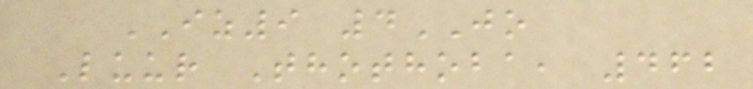IZ9 4JO
Luur Thothoba, 462
